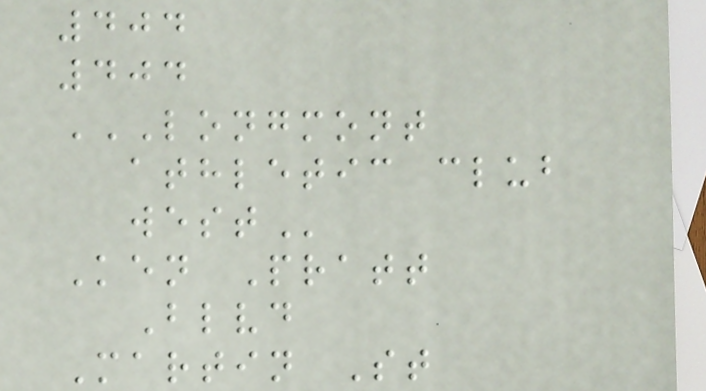404
404
LONGMONT
ATHLETIC CLUB
WEST
Ken Pratt
Blvd
Martin St
